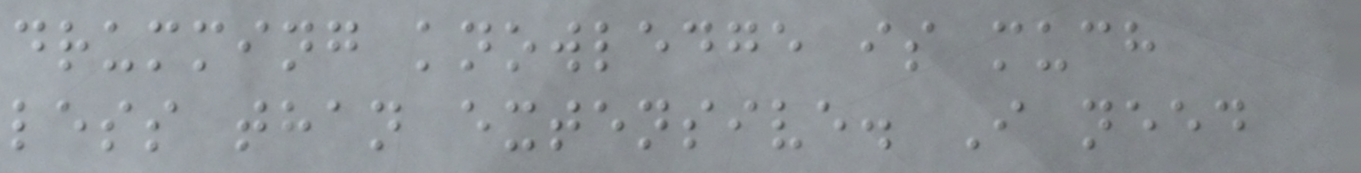drumming knowledge is much
less than extensive. I need
